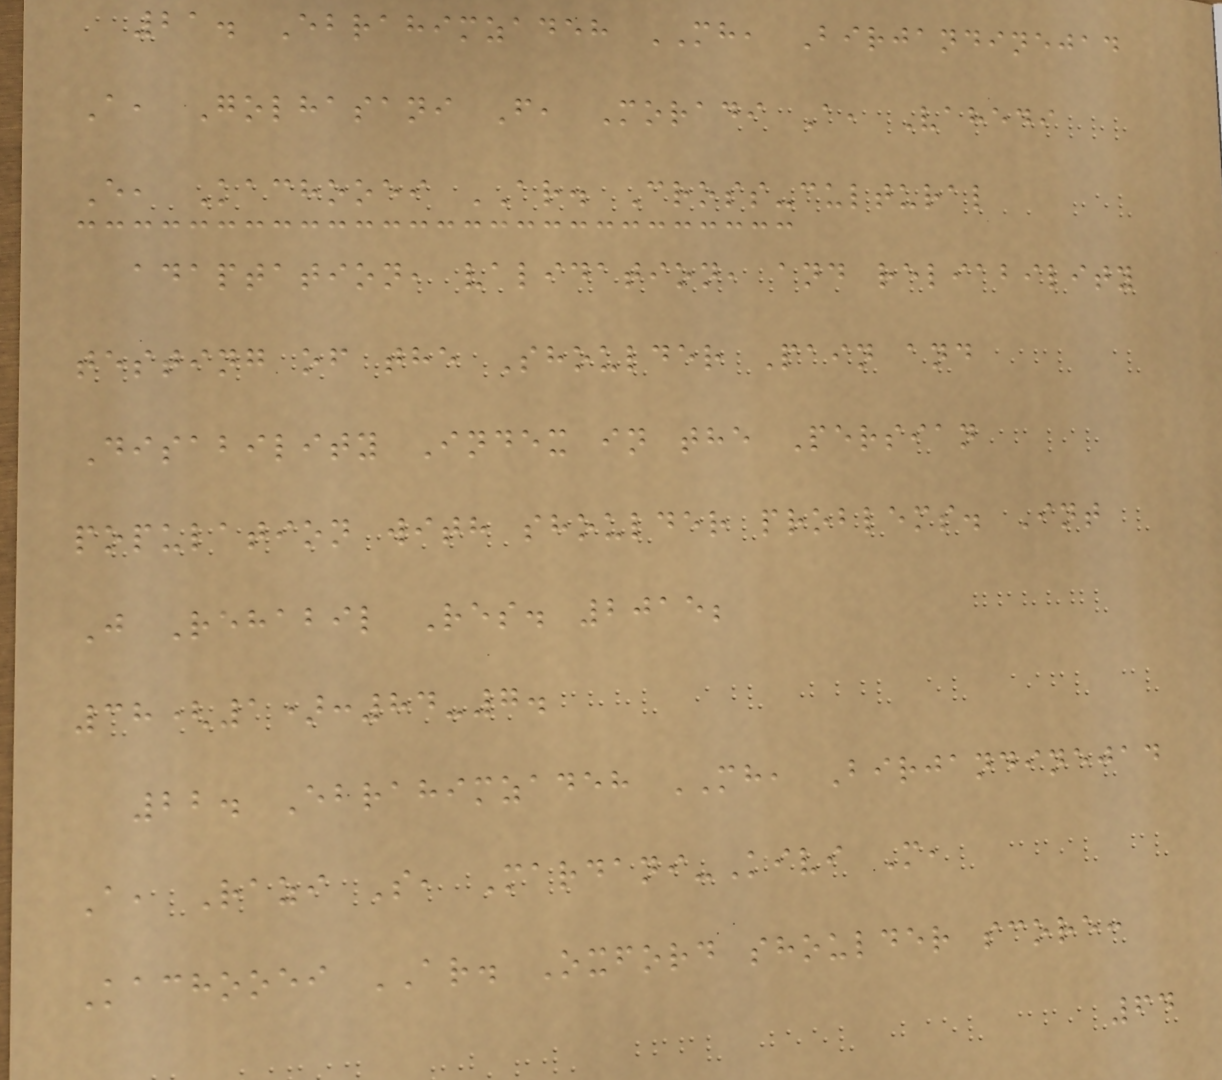21. Ebrahimzadeh MH, Birjandinejad
A, Golhasani F, Moradi A, Vahedi
E, Kachooei AR. Cross-cultural
adaptation, validation, and reliability
testing of the Shoulder Pain and
Disability Index in the Persian
population with shoulder problems. Int
J Rehabil Res. 2015;
38(1):84-7.
22. Ebrahimzadeh MH, Birjandinejad
A, Razi S, Mardani-Kivi M,
Kachooei AR. Oxford shoulder score:
64
